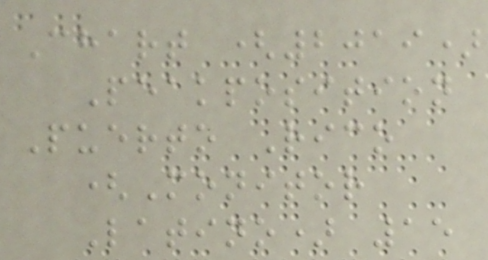Chart (2019)
Peakposition
Puerto Rico
(Monitor
Latino) 15
